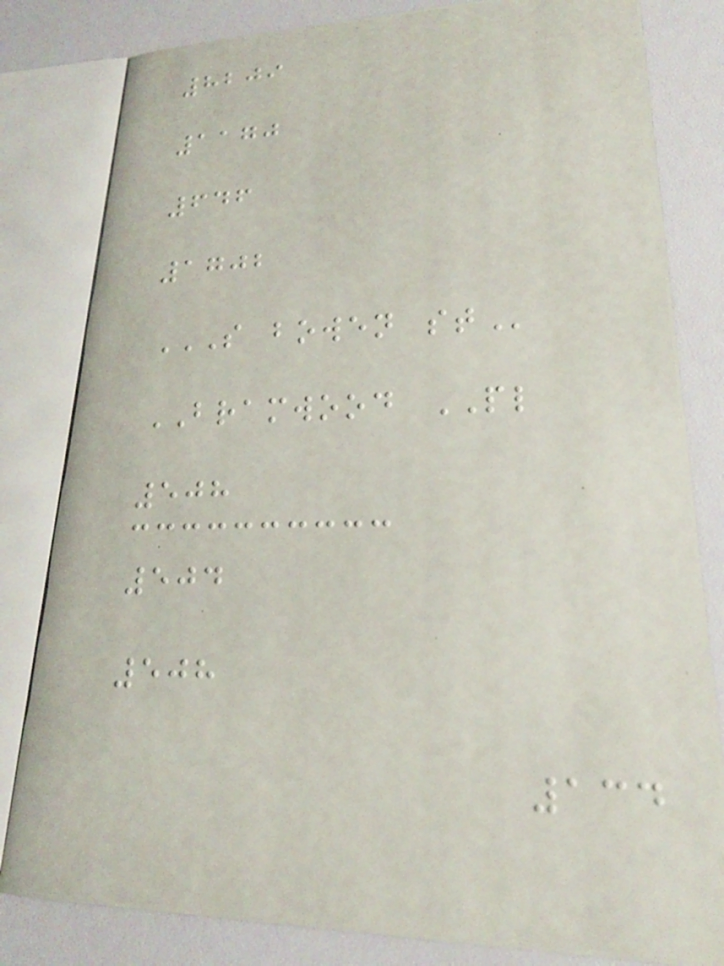8209
1170
646
1702
S BOWEN ST
BRAMWOOD PL
508
504
508
134
